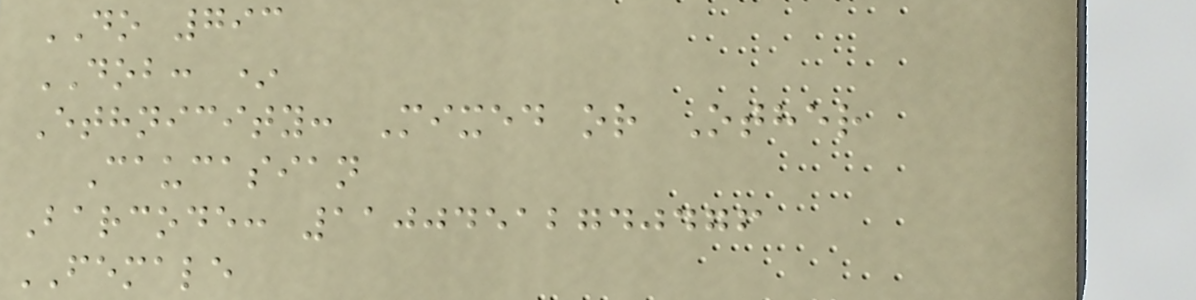DO 793
DOB: *
Ethnicity: Mixed or Other
Caucasian
Barcode: 11004512740476
FEMALE
